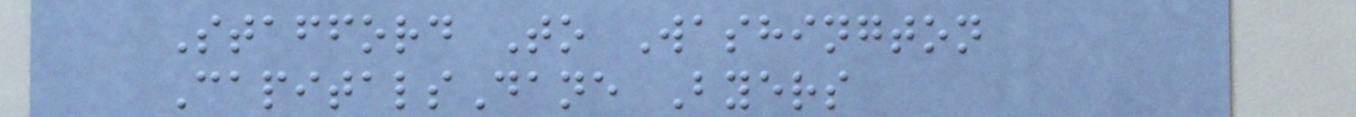Stafford To Washington
CapitalsDane Byers
